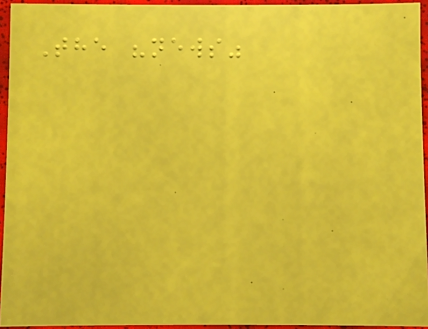The "news"
